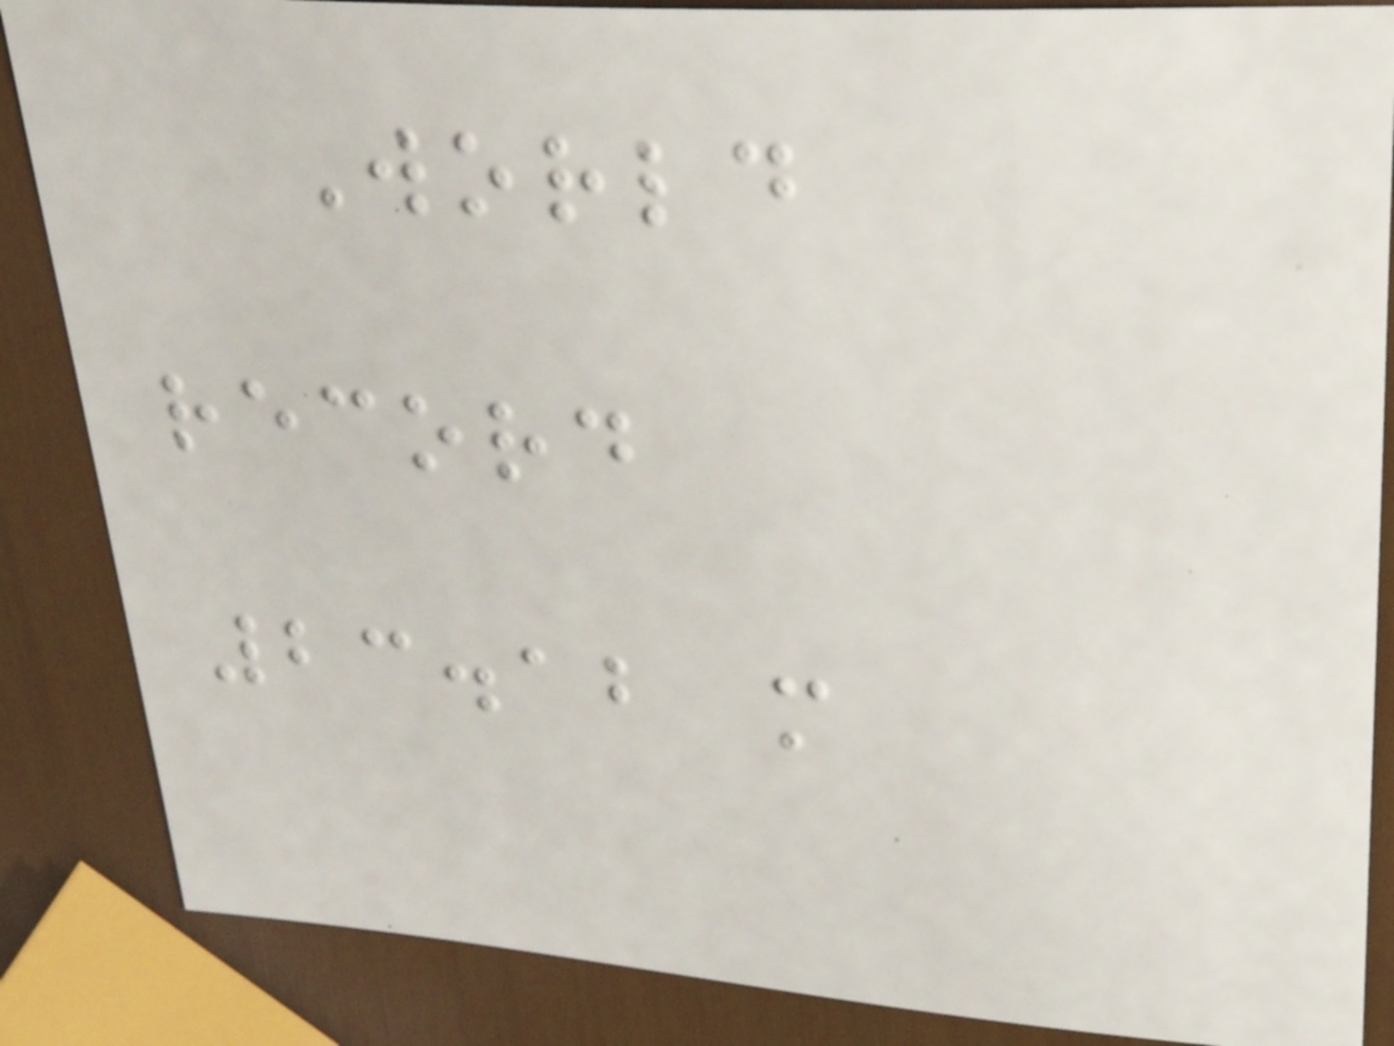World
record
23.12 m
